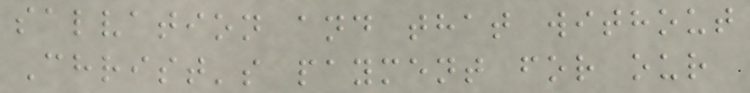salvation and that without
Christ's payment for our
